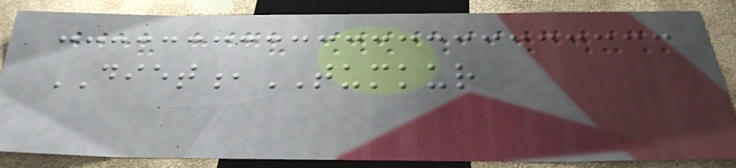DIET,TUMKUR
